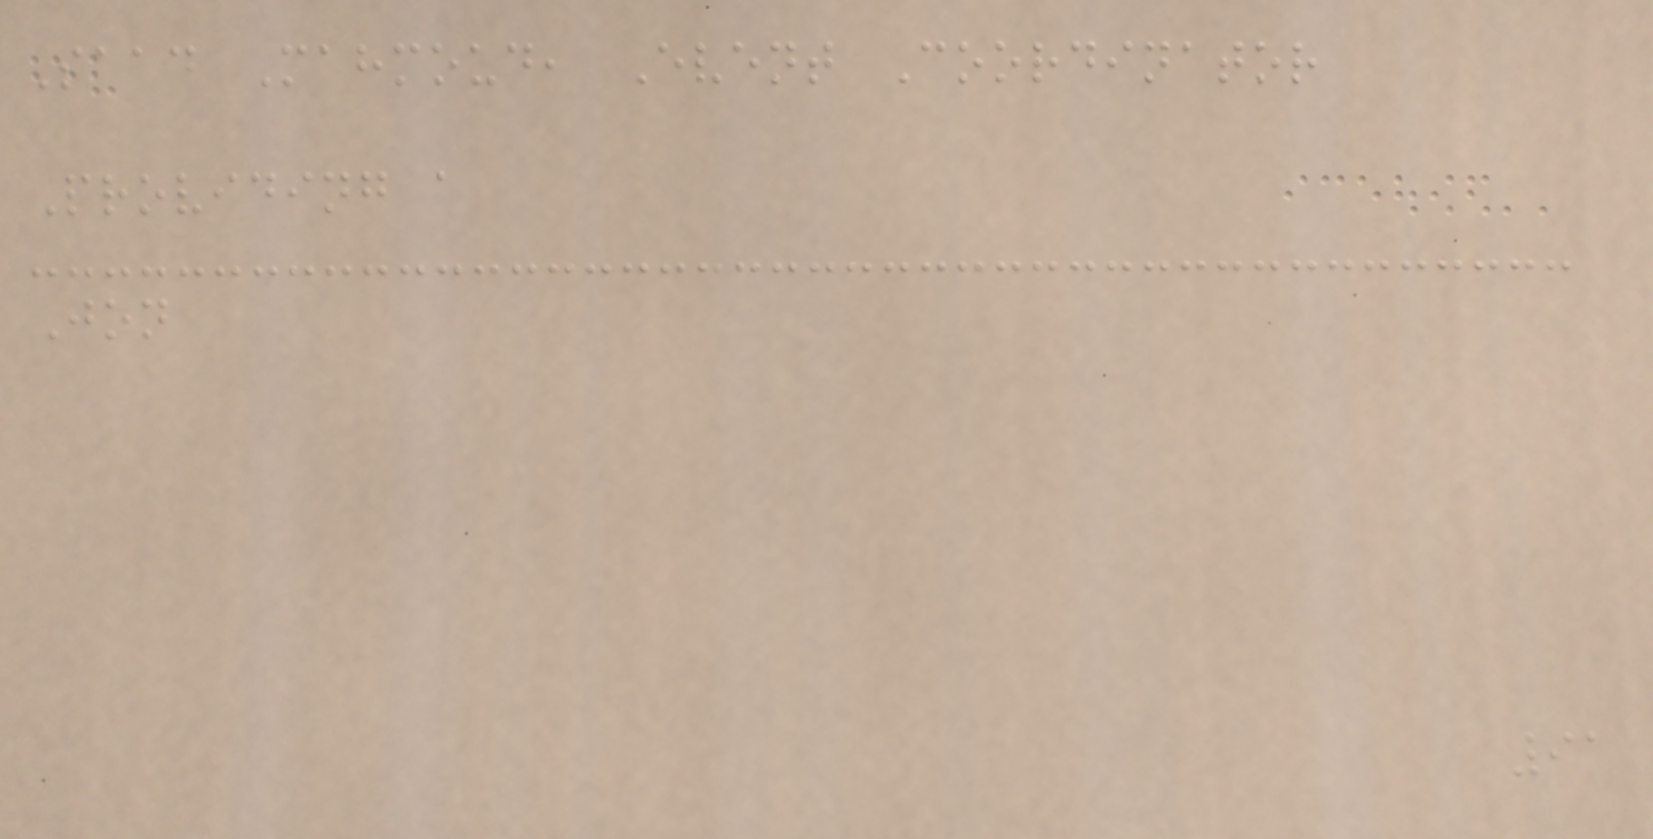Saad Mahmoud, Event Coordinator
Providing a
Jon
91
